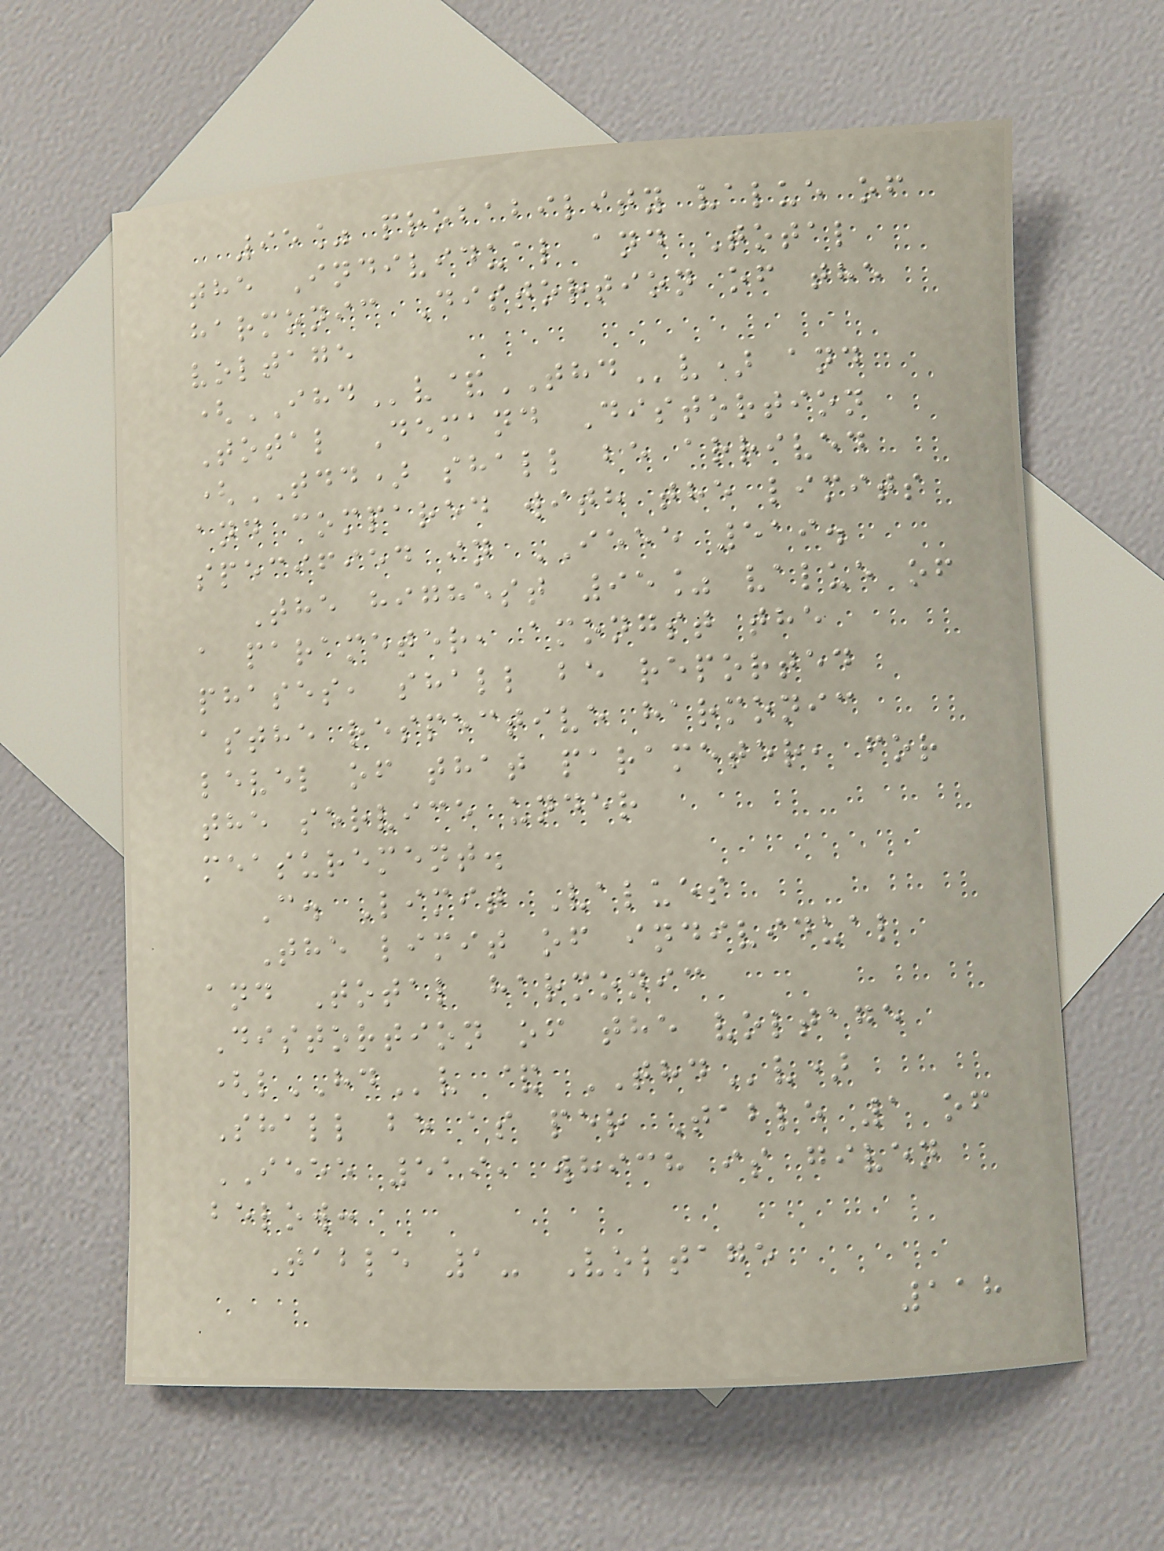95% probability value of
the Individual and Total
harmonic Distortion of the
voltage
(IHDv&THDv) and
Total Demand Distortion
(TDD) shall be arrived
and compared with the limits
specified in IEEE 519.
The highest 95% value of
a parameter, amongst the
phases, shall be reported
asthe respective harmonic
level of that parameter, for
the service under
measurement.
C. Limit Values
The limit of individual
and Total harmonic
Distortion of the voltage
(lHDv & THDv)
Shall be as per Table 1 of
IEEE 519, which is given
below:
Table 1- Voltage
118
